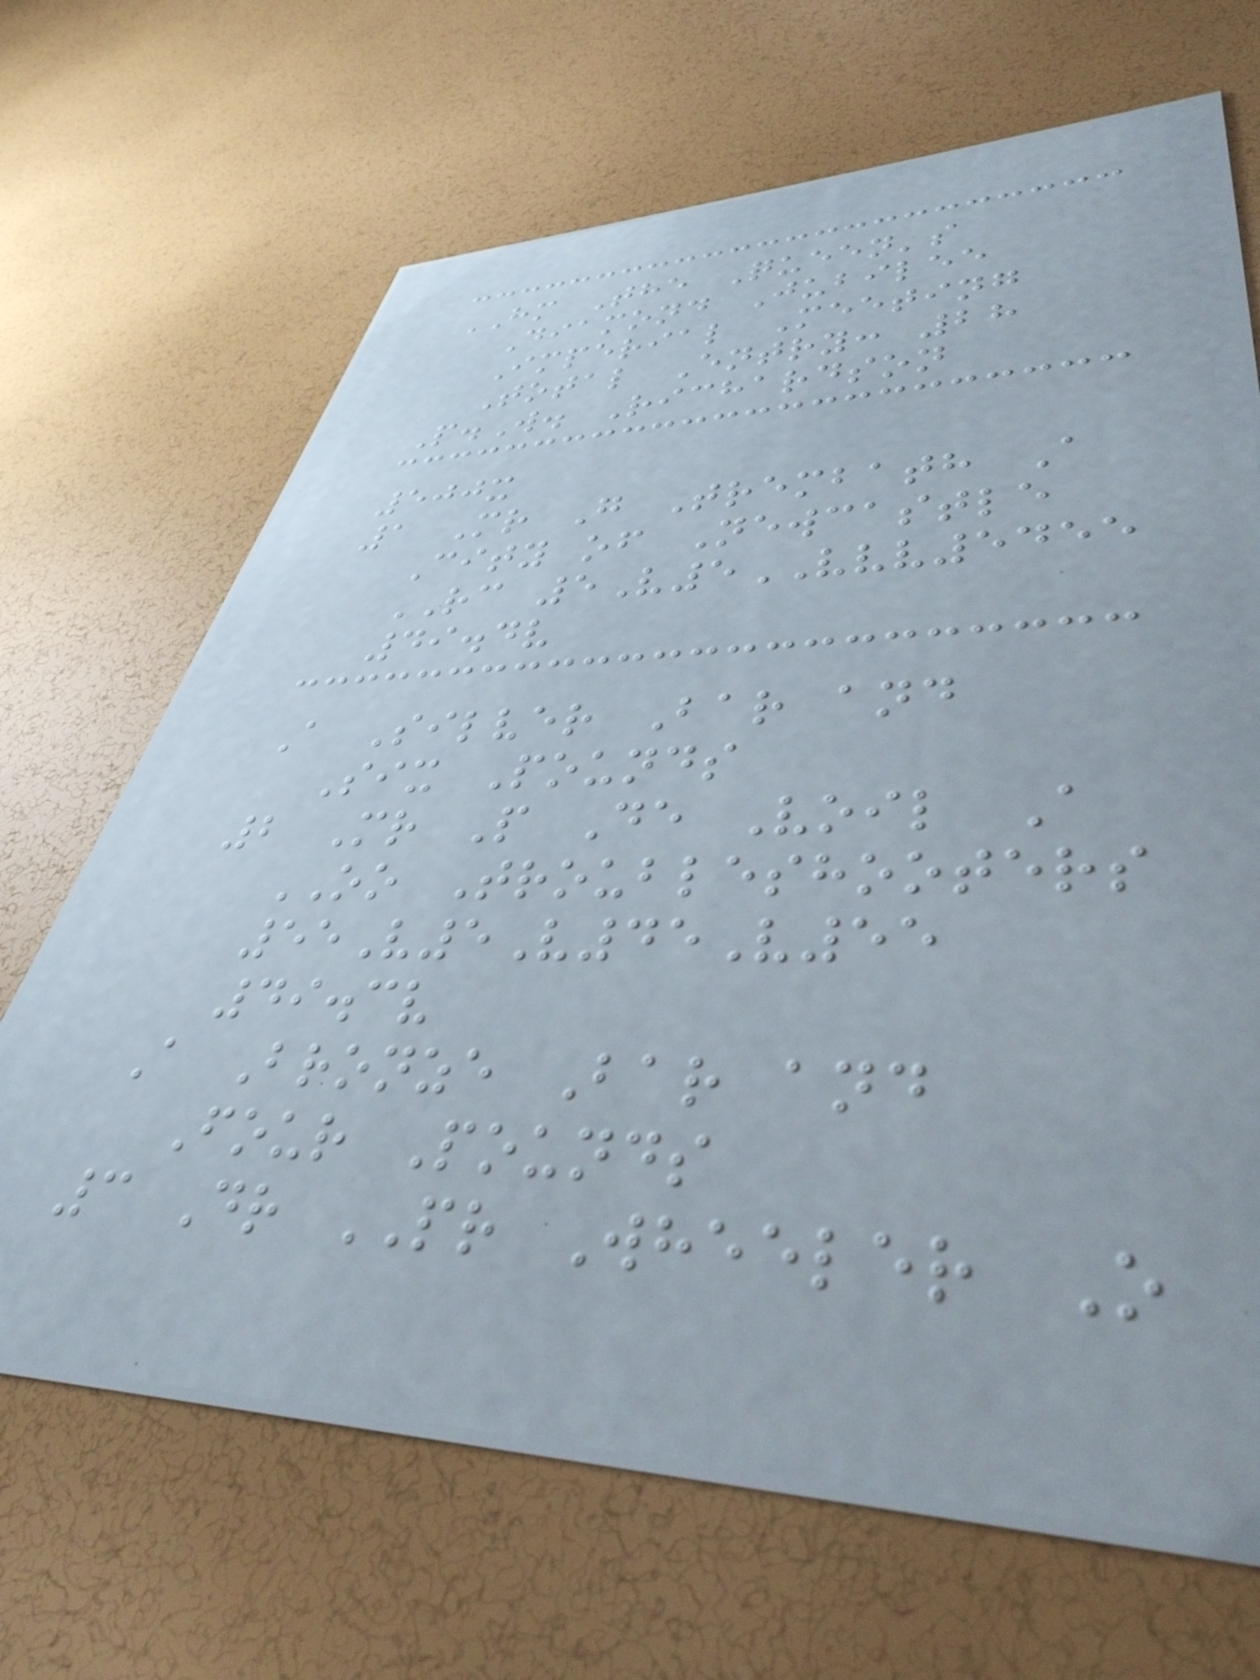HM The Queen's
Diamond Jubilee
Imperial Meeting
Total Entry: 28
P.W. Richardson
500x
1 Mr G Trembath A
City of Newcastle
RC 5V5VVV5455
49.4v
A Silver Bar and
Six Pounds
2 Mr P De Voil A
OO Troubleshooters
55V5V45V55
49.3v
A Bronze Bar and
Four Pounds
3 Dr PR Wheeler O
